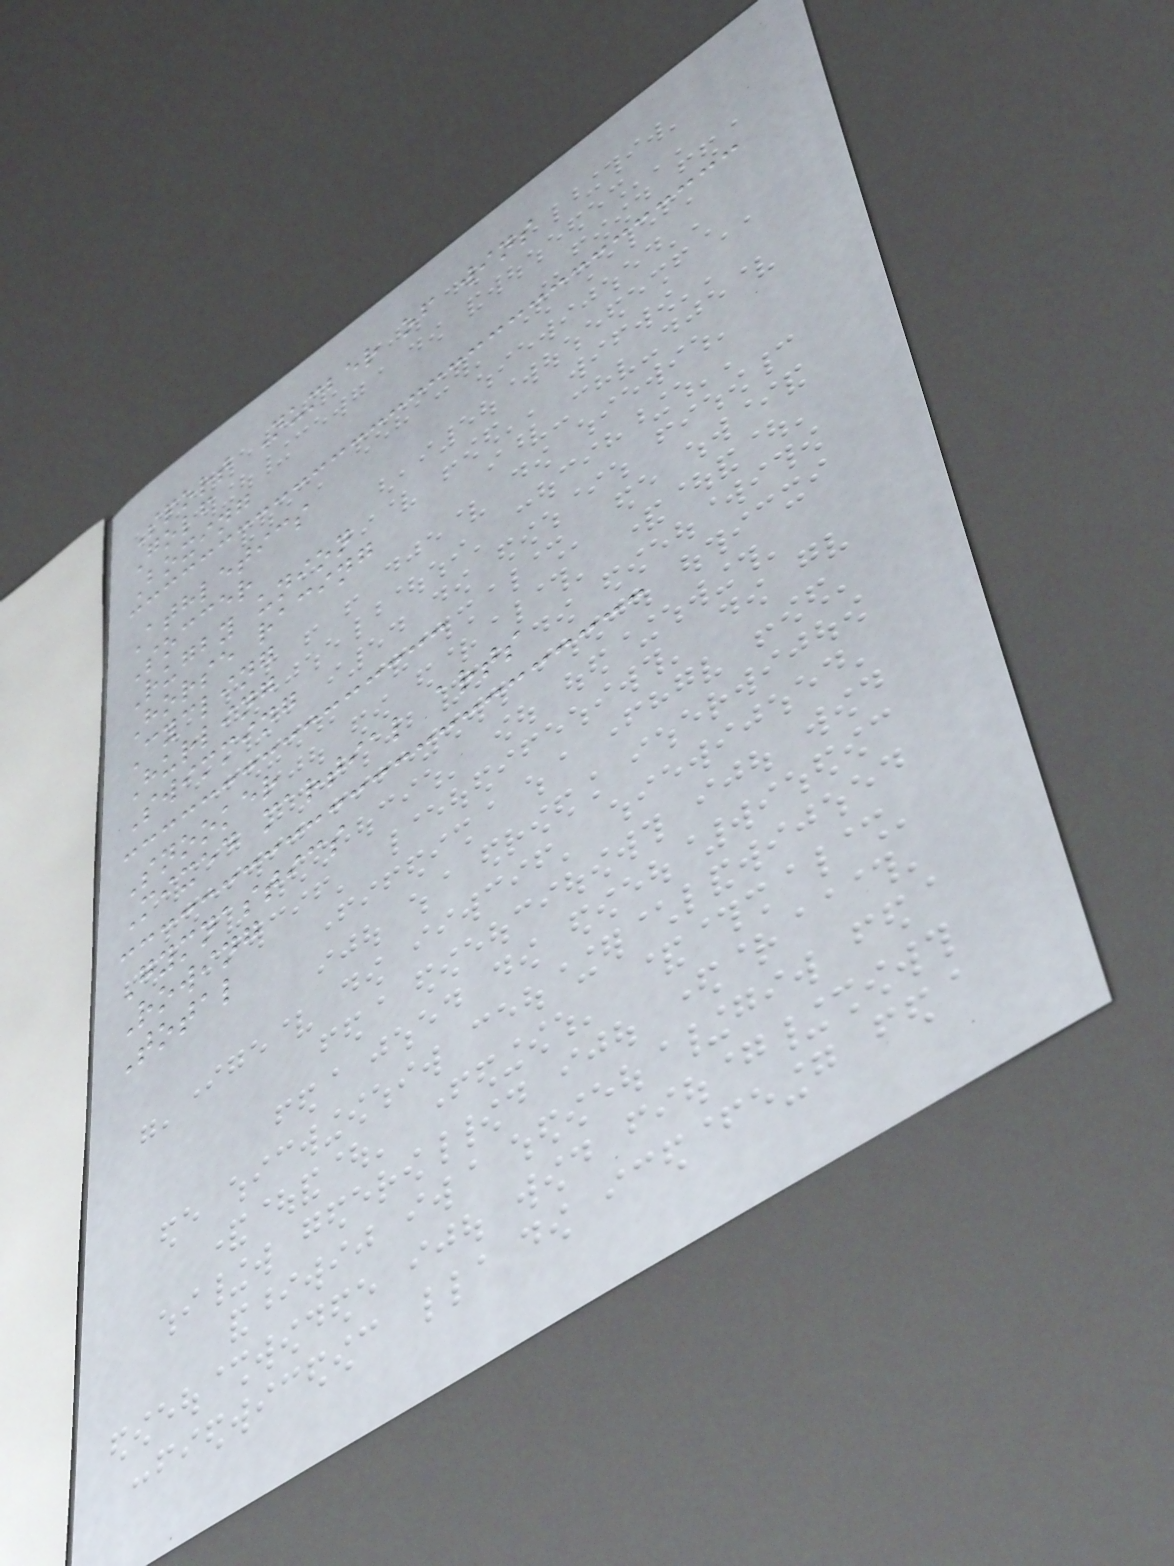Sport Number of wins
Golf
Boxing
Athletics
Soccer
Rugby union
Horse racing
Cycling
Hurling
Swimming
Snooker
Mixed martial arts
Gymnastics
Rowing
Total
